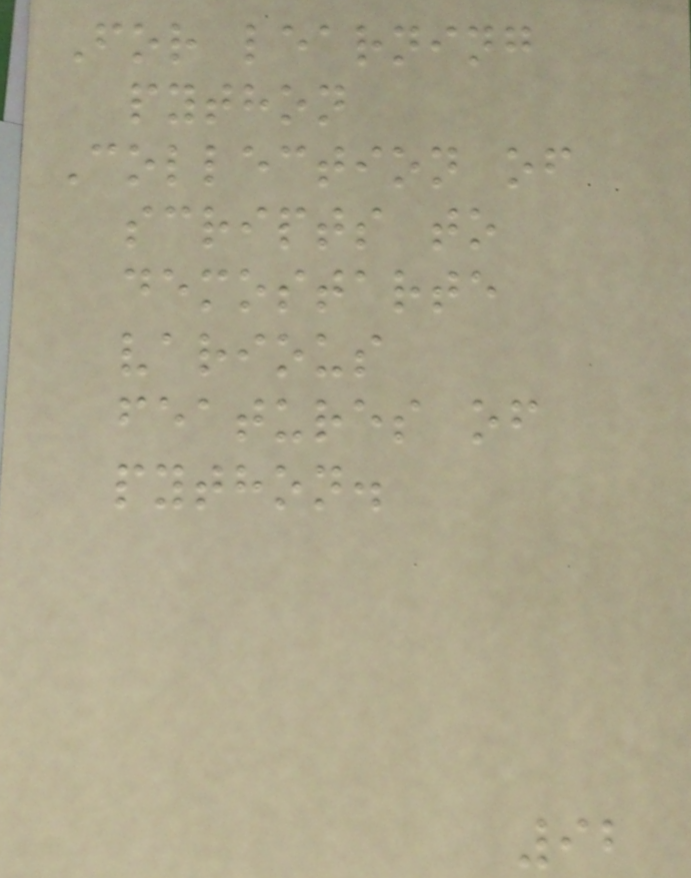For learning
python
Collection of
scripts to
demostarte
various
features of
python.
92
